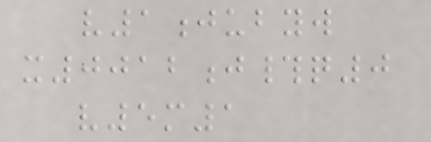v1jubyw
x0012j#q0
v5m1
